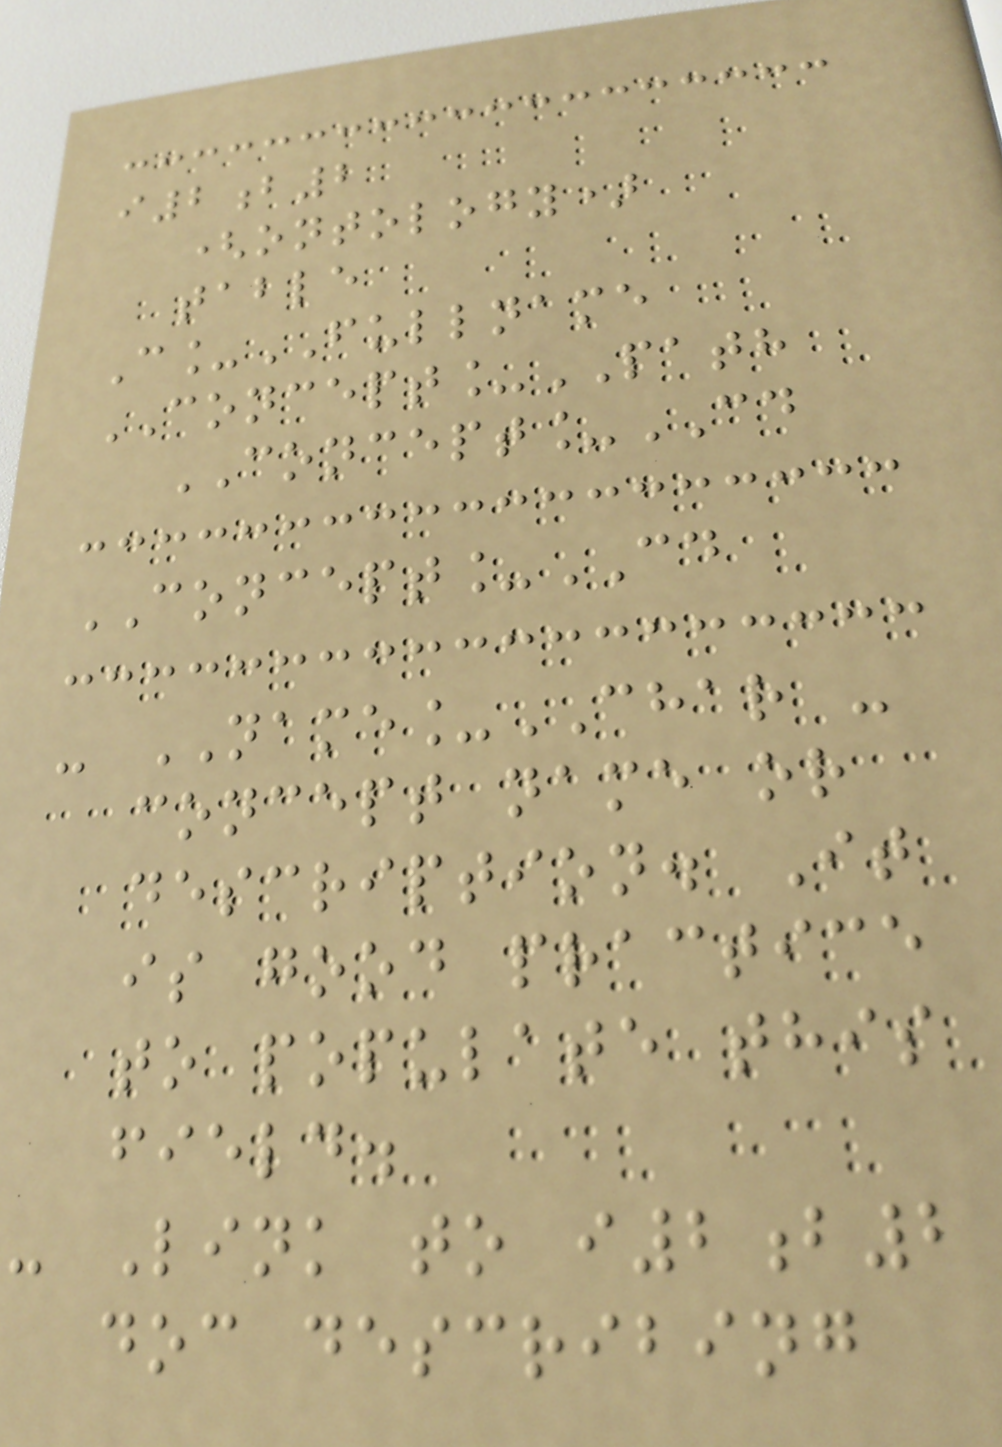i2b2
(ontology)
table
C_FULLNAME
CONCEPT_PATH
CONCEPT_CD
CONCEPT_CD
- NAME_CHAR -
concept name or
description. It
is good practice
to populate this
field.
- Link to i2b2
doc describing
